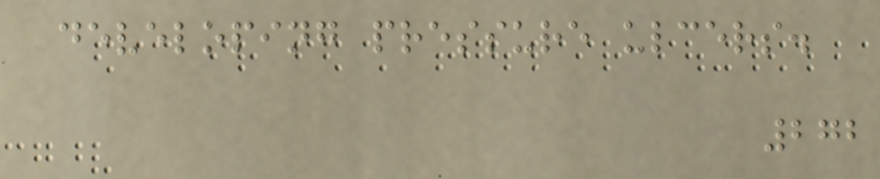developing pressure ulcers.
272
